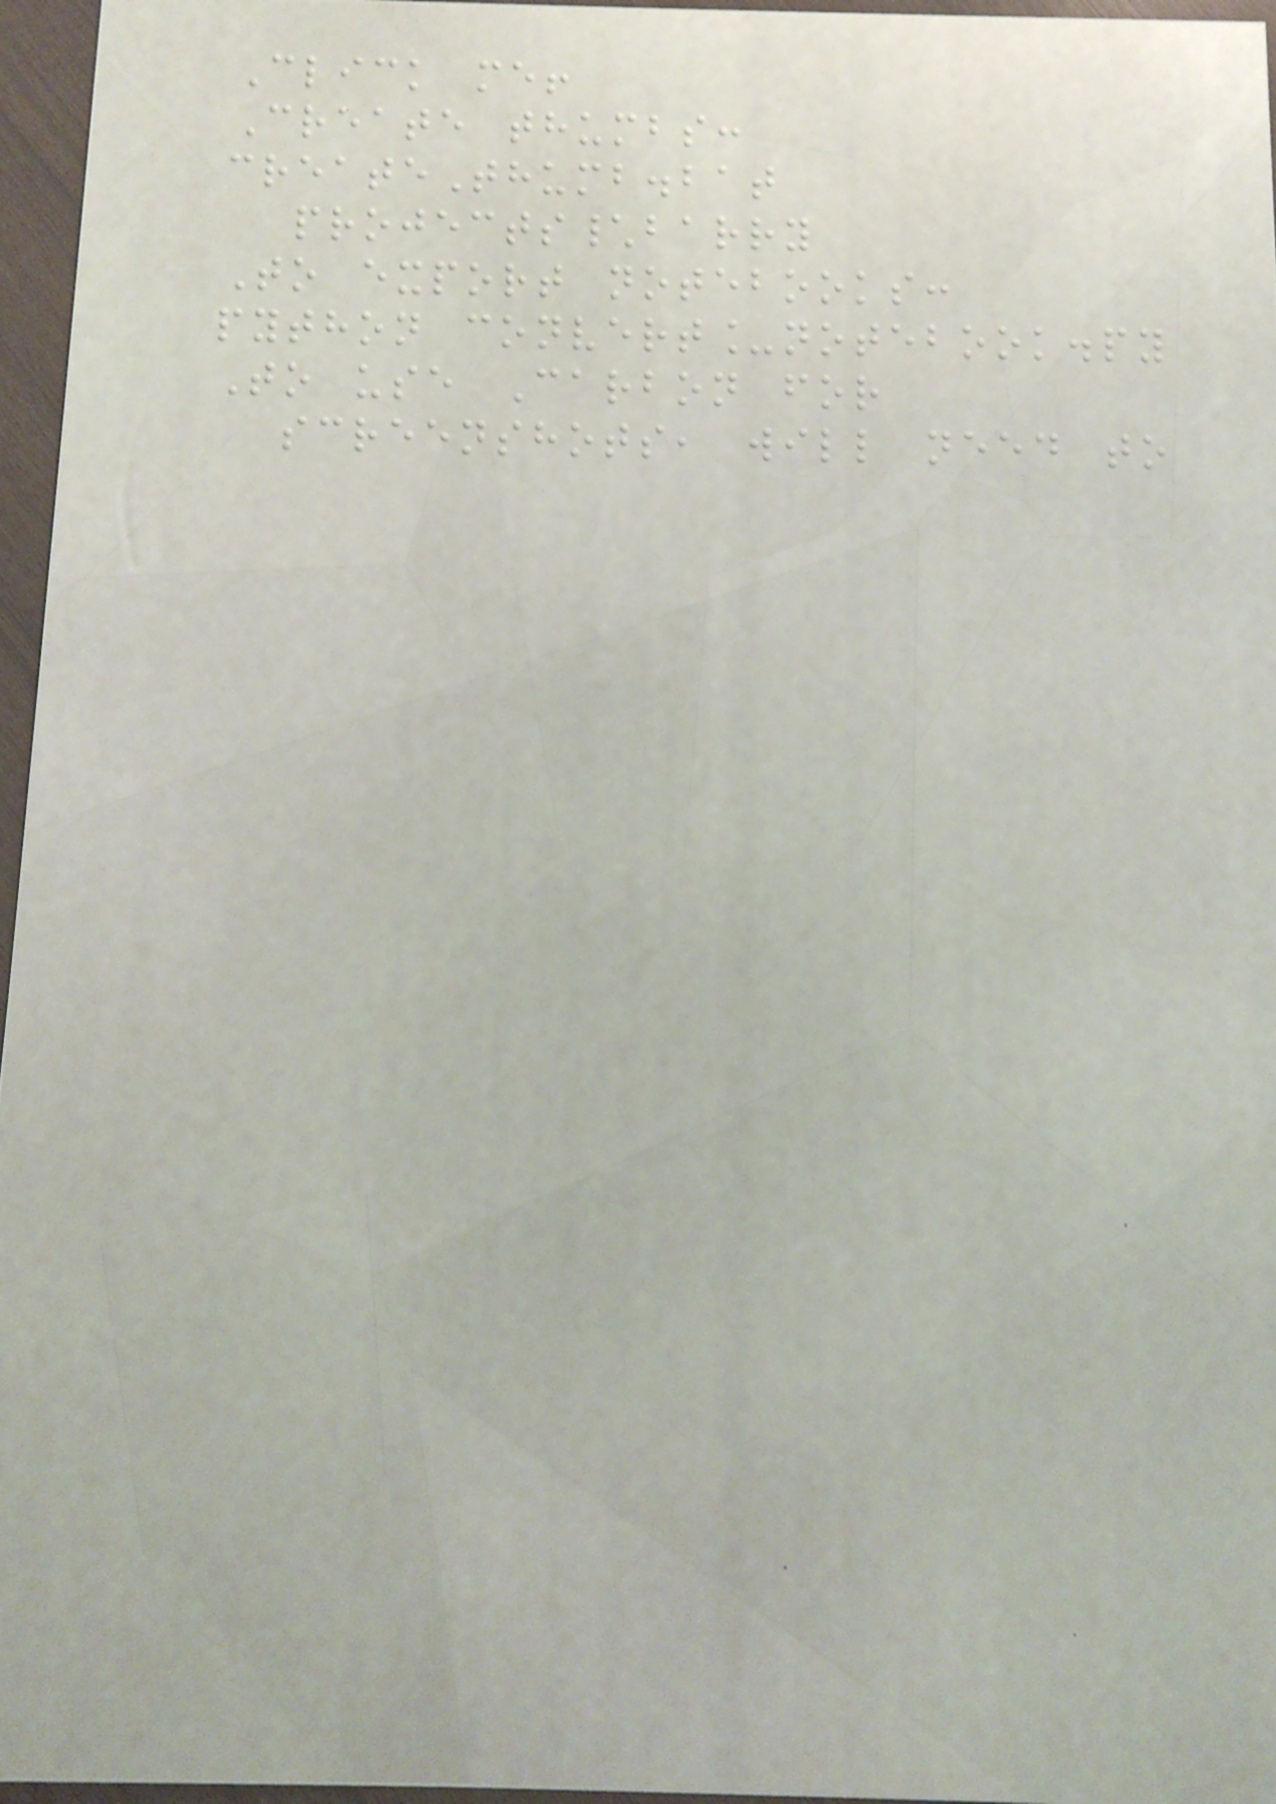Click me!
Create thumbs:
createThumb.bat
projects\barry
To export notebooks:
python convert_notebook.py
To use Carbon for
screenshots, will need to
